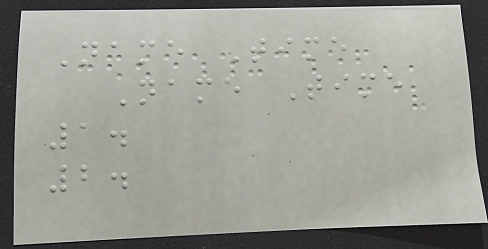Name Time
Name Time
1.
2.
